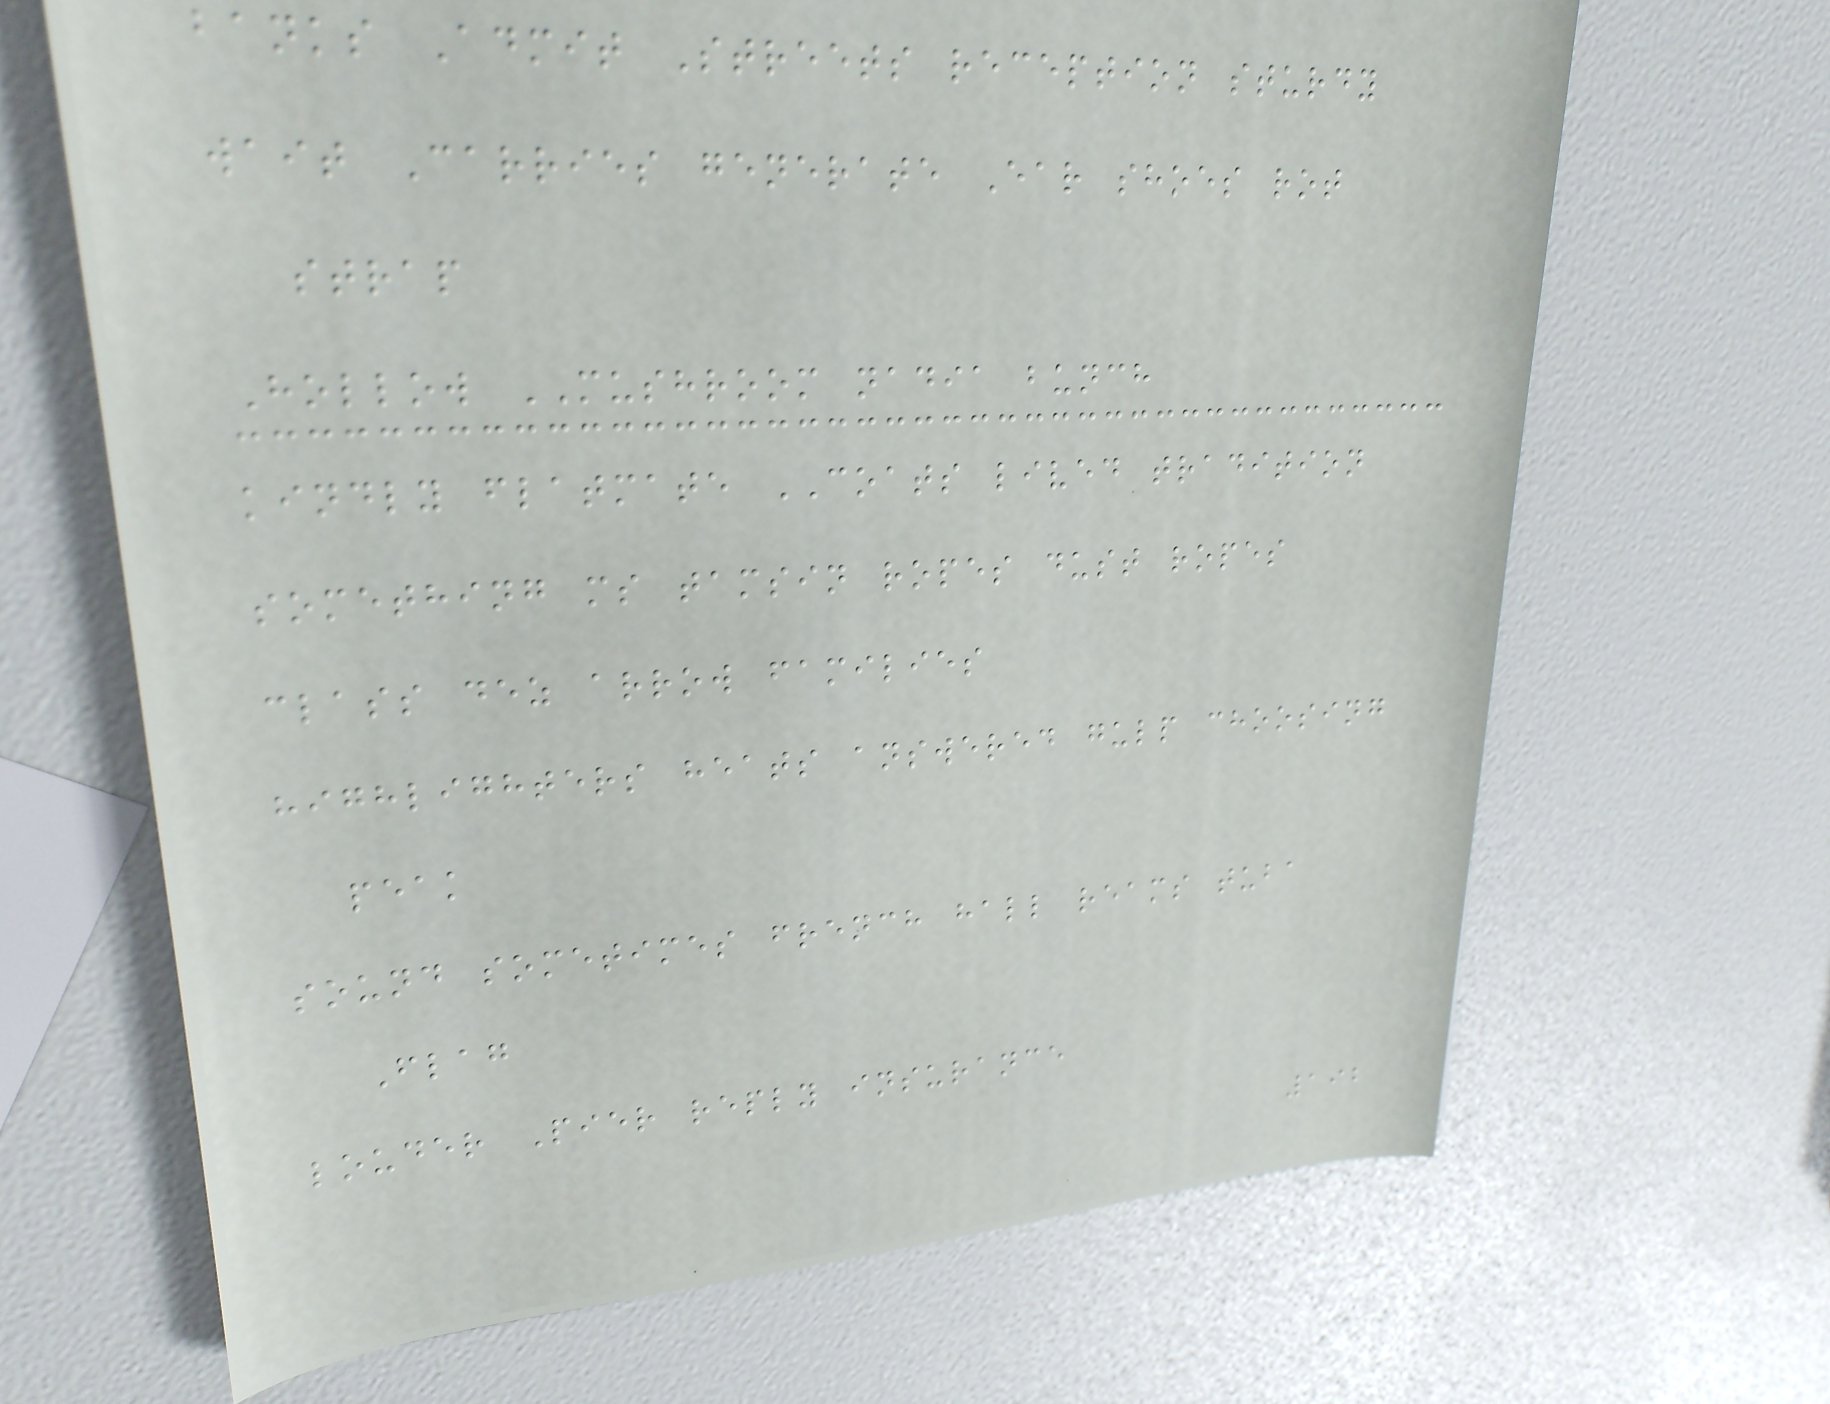banks Admit Streets reception sturdy
wait Carries generate Ear shoes rot
strap
Hollow MUSHROOM nadia bunch
kindly flatmate COATS lived tradition
something ms tamsin ropes dust ropes
class dez arrow families
highlighters heats answered gulp choosing
peak
sound sometimes french hall reams tuba
Flag
louder Pier reply insurance
192
